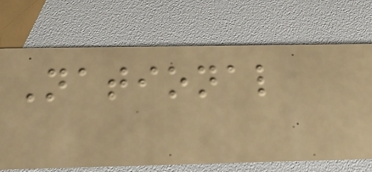National
